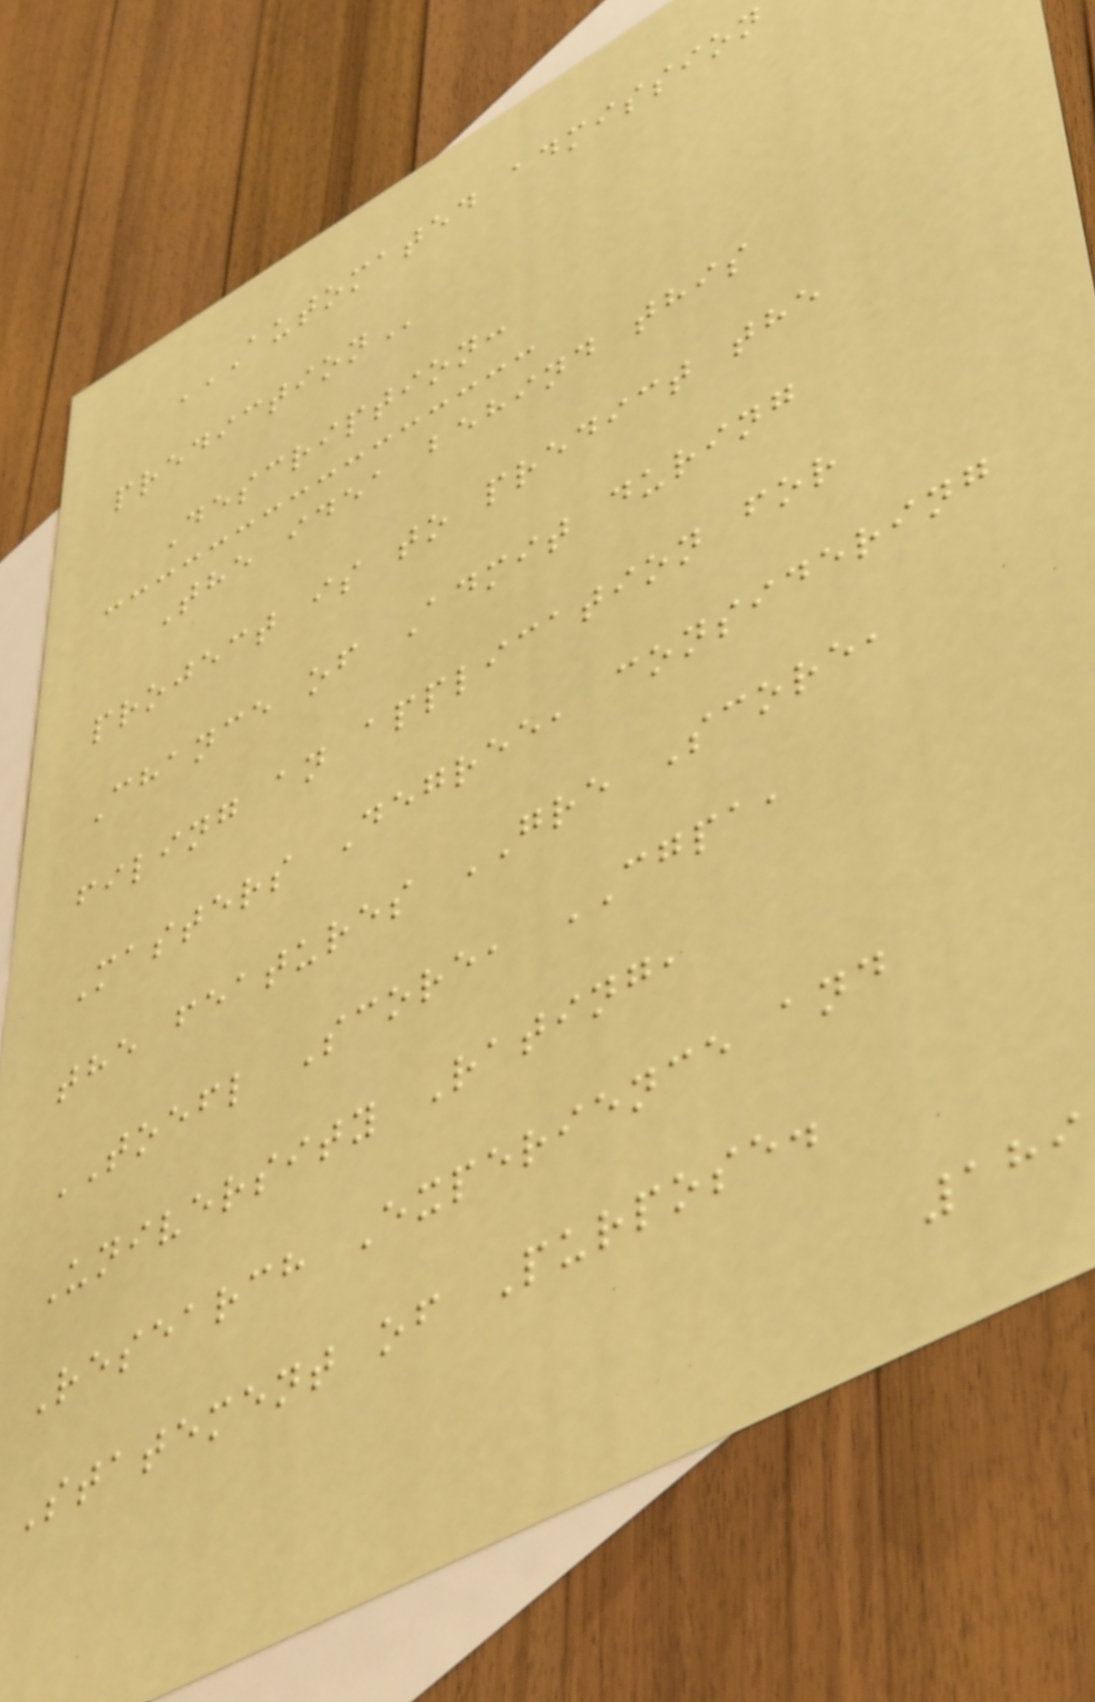AUTOMATED ADMISSION
PREDICTION
Description:
The idea behind this
project is to predict the
Chance of Admit during
filing an application for
Masters Degree, considering
the features GRE Score,
TOEFL Score, CGPA,
University Rating,
Research Experience and
Statement of Purpose.
189
